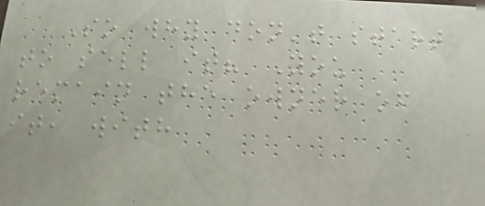So why don't start
to sell it? You
remain the owner of
it, with
